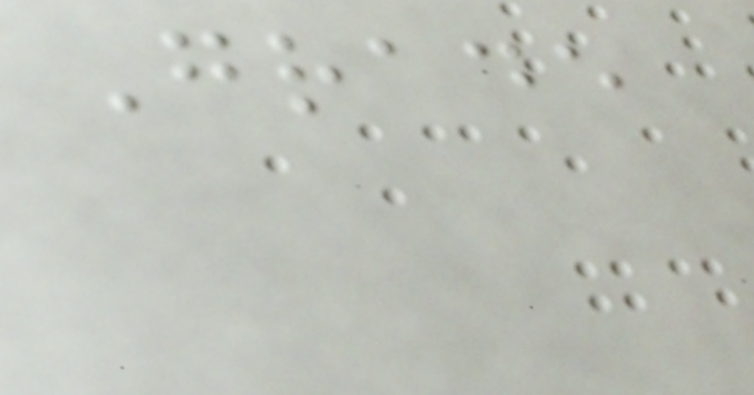Grade
